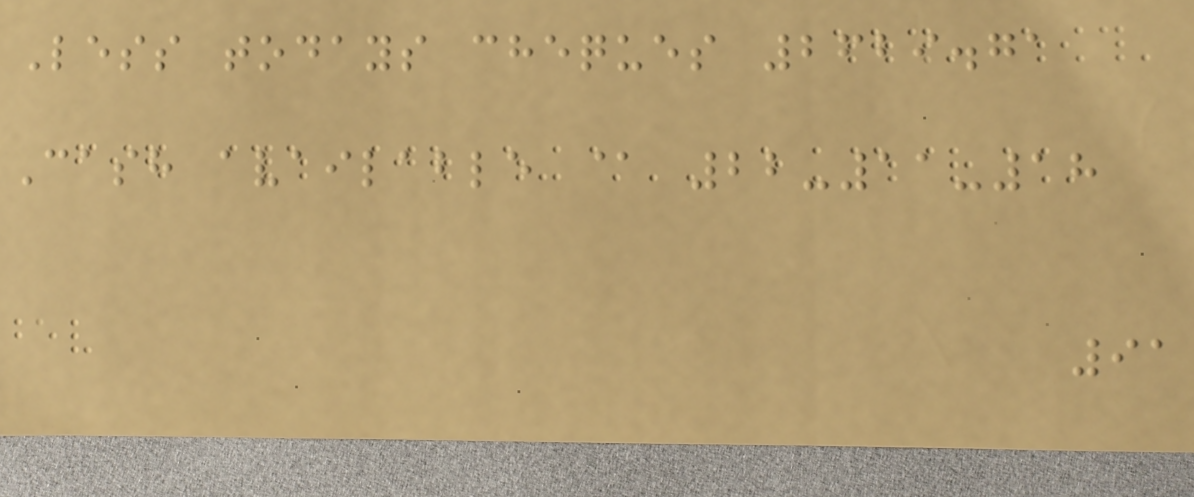Less todays cheques 2629.71
Cash available @ 22-11-18
91
